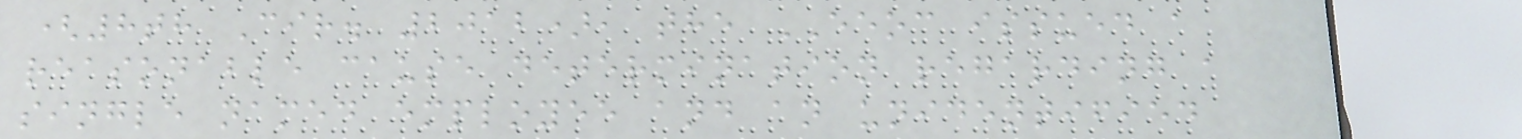(8th Cir. 2012), the EEOC issued a
reasonable cause determination regarding a
single named employee and an unidentified
